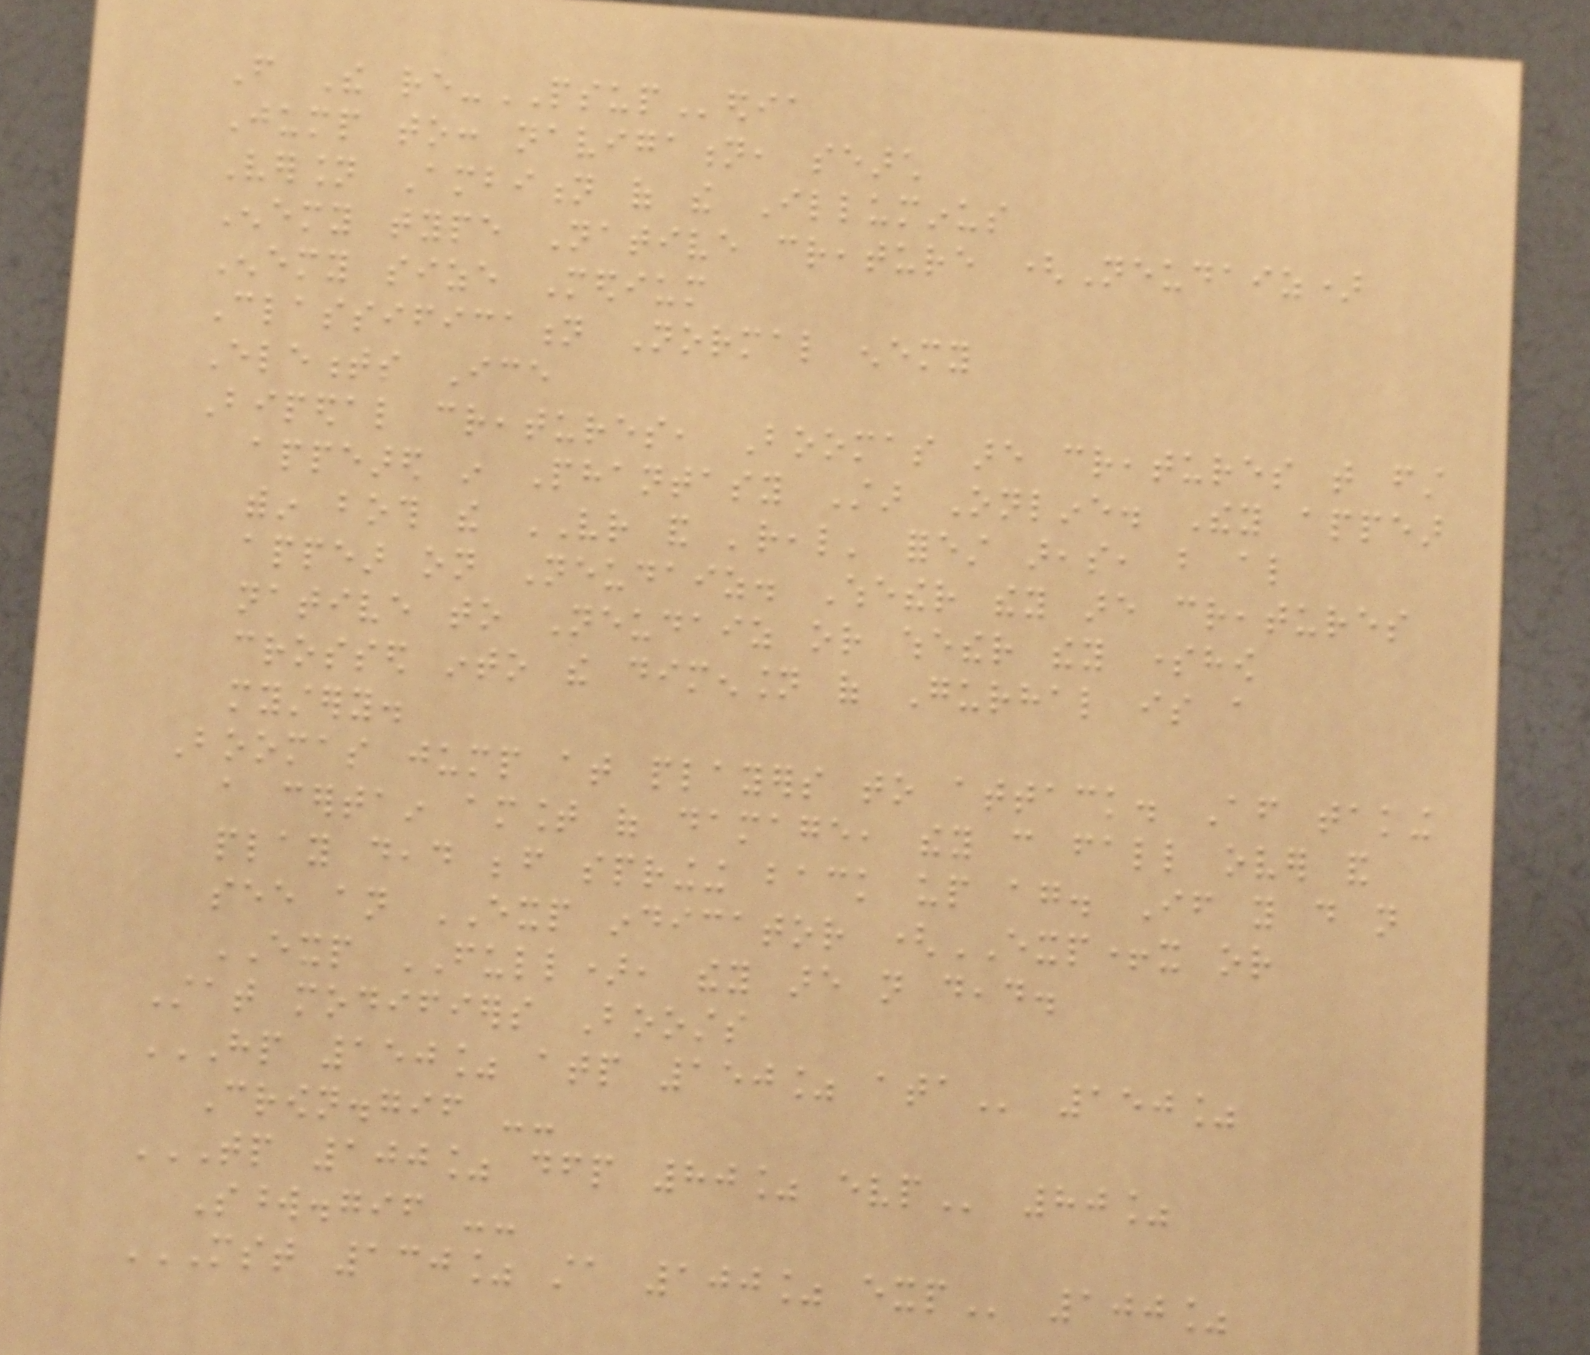From The re-PSUPedia
Jump to: navigation, search
Version Ambition of the Illuminus
Enemy type Native creature (Neudaiz)
Enemy size Medium
Classification Normal enemy
Elements Ice
Bipedal creatures, Boomas are creatures that first
appeared in Phantasy Star Online. They appear
within both the VR and 'real' forest areas, but also
appear on Neudaiz. Whether they are creatures
native to Neudaiz or whether they somehow
crossed into the dimension of Gurhal is a
mystery.
Boomas jump at players to attack. After taking
a certain amount of damage, they can fall over and
play dead before springing back up again. If you do not
see an EXP indicator (EXP+x or
EXP FULL), they are not dead.
Stat modifiers Boosts
HP 150% ATP 150% ATA 150%
Crown.gif --
TP 100% DFP 80% EVP 80%
Sword.gif --
MST 130% STA 100% EXP 100%
